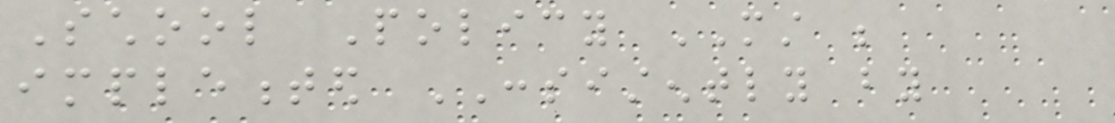School Policy MUST be
implemented CONSISTENTLY by
